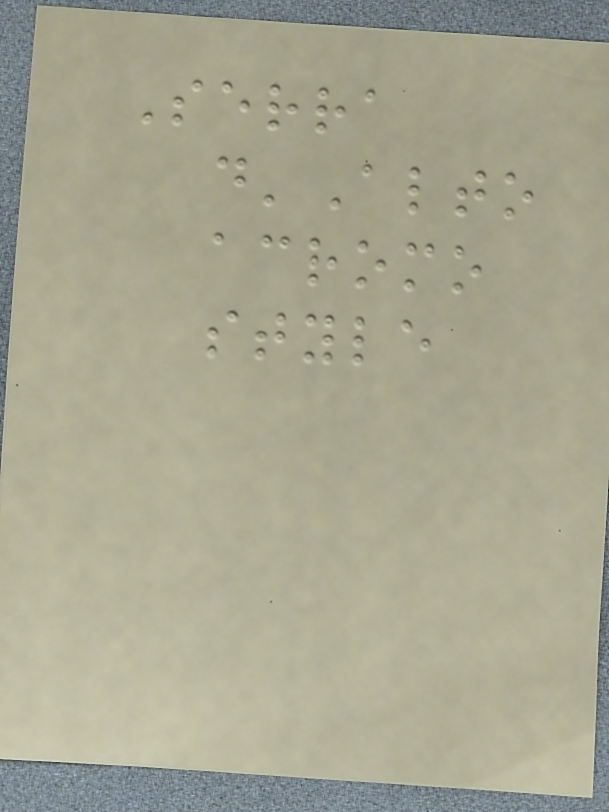Serra
d'Alto
acromo
style
